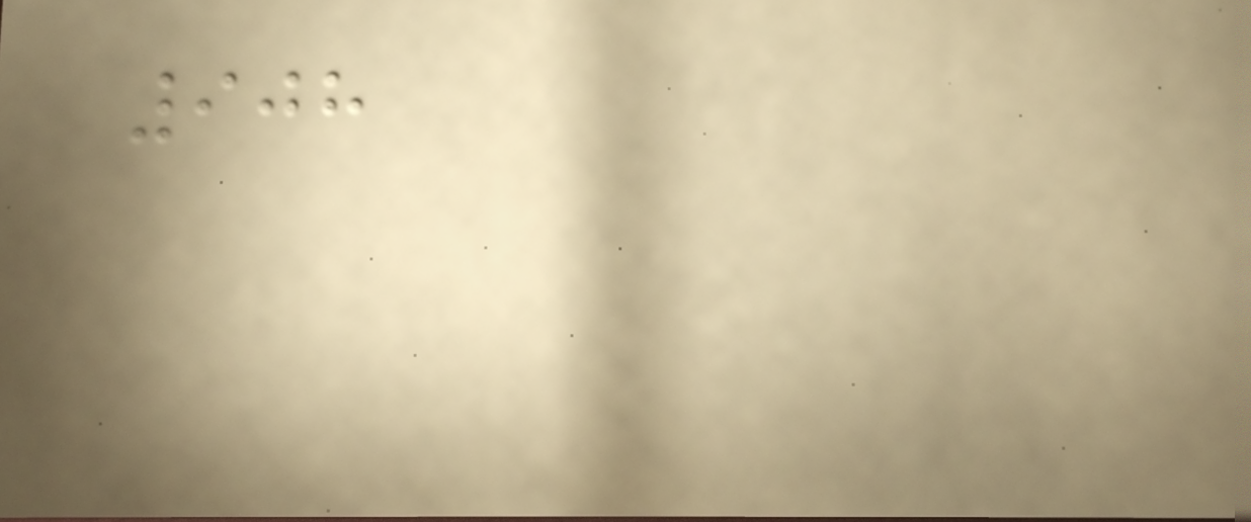908
